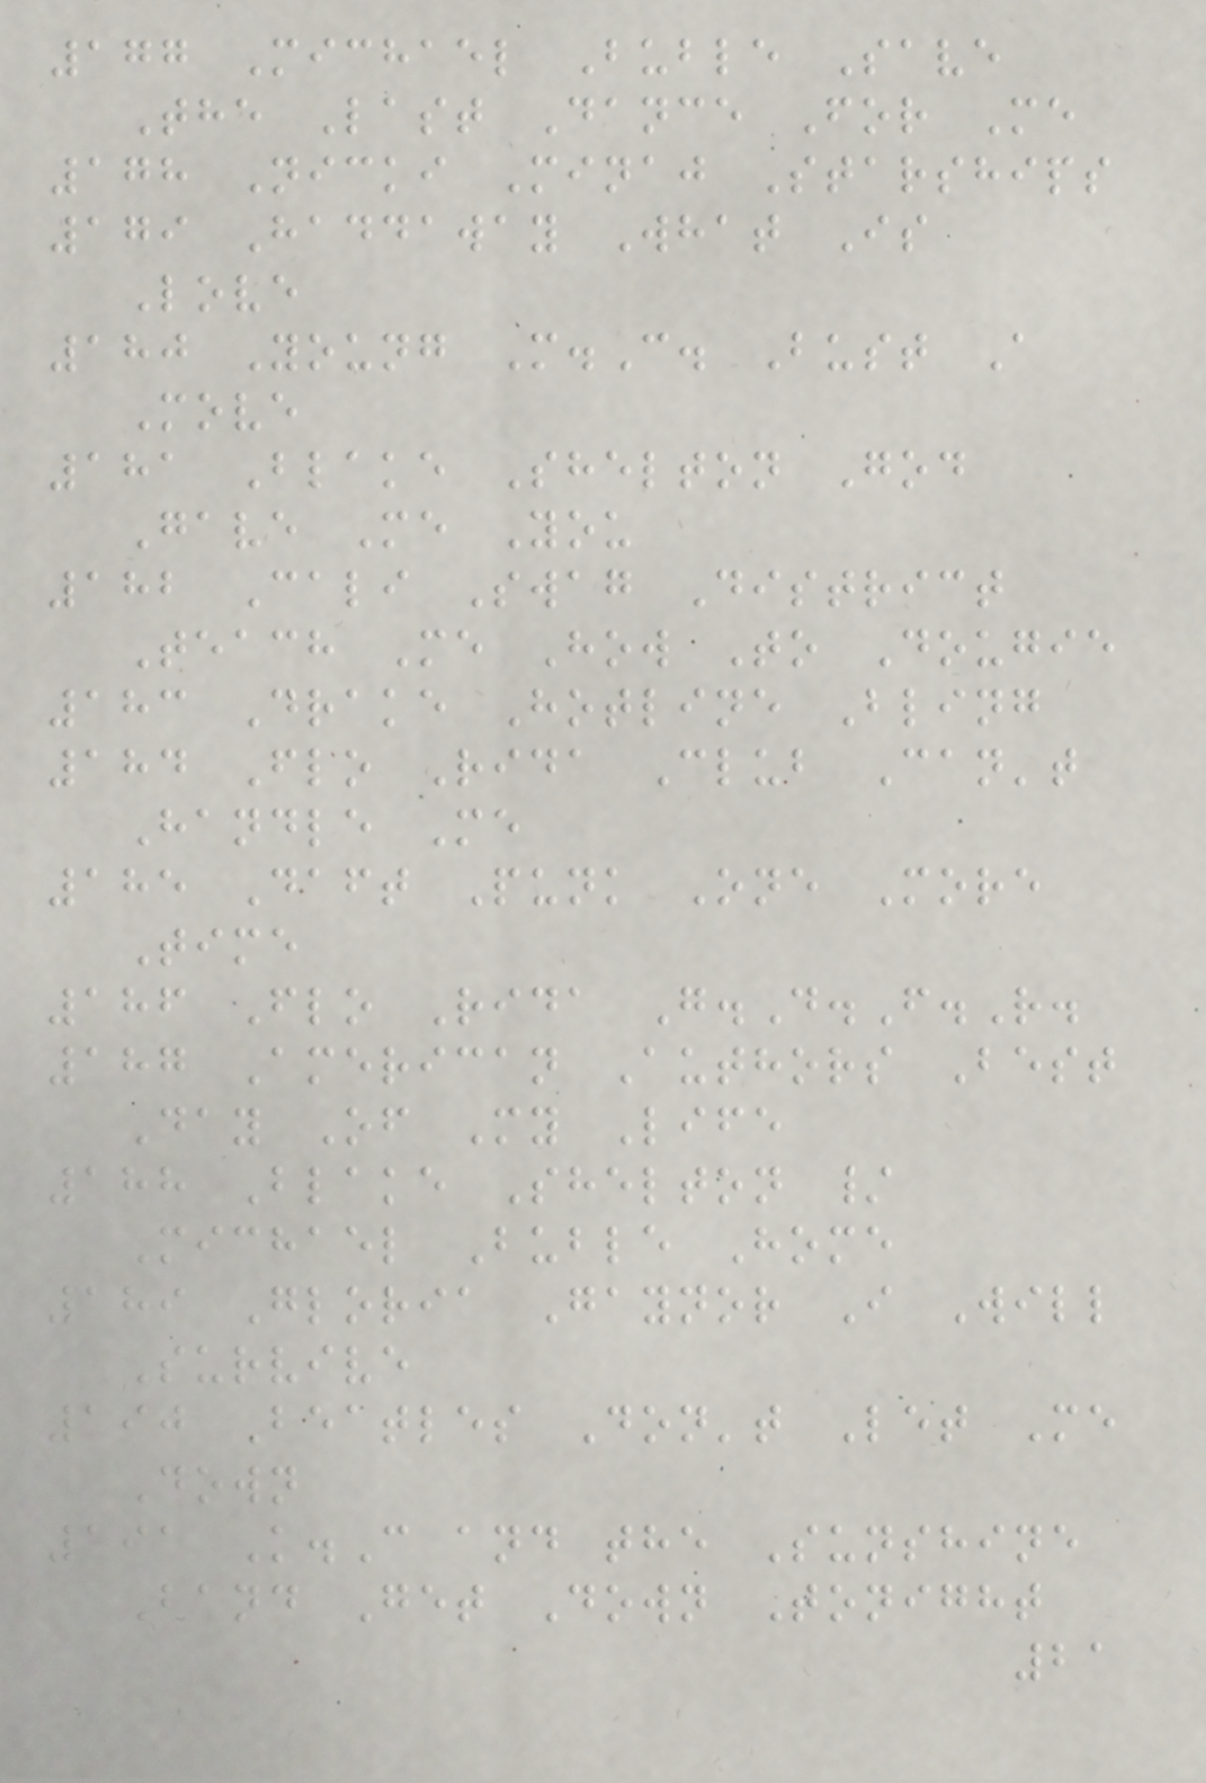177 Michael Buble Save
The Last Dance For Me
178 Nicki Minaj Starships
179 Haddaway What Is
Love
180 Young M.C. Bust A
Move
181 Blake Shelton God
Gave Me You
182 Cali Swag District
Teach Me How To Dougie
183 Drake Hotline Bling
184 Flo Rida Club Can't
Handle Me
185 Daft Punk One More
Time
186 Flo Rida G.D.F.R.
187 American Authors Best
Day Of My Life
188 Blake Shelton /
Michael Buble Home
189 Gloria Gaynor I Will
Survive
190 Beatles Don't Let Me
Down
191 K.C and the Sunshine
Band Get Down Tonight
21
